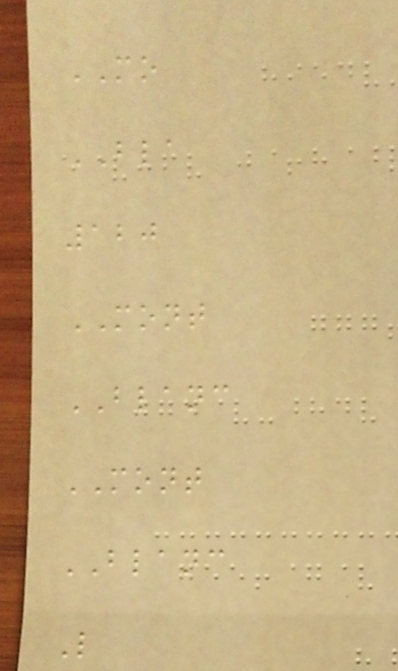MO
BLA
120
MONT
BLANC
MONT
BLANC
L
